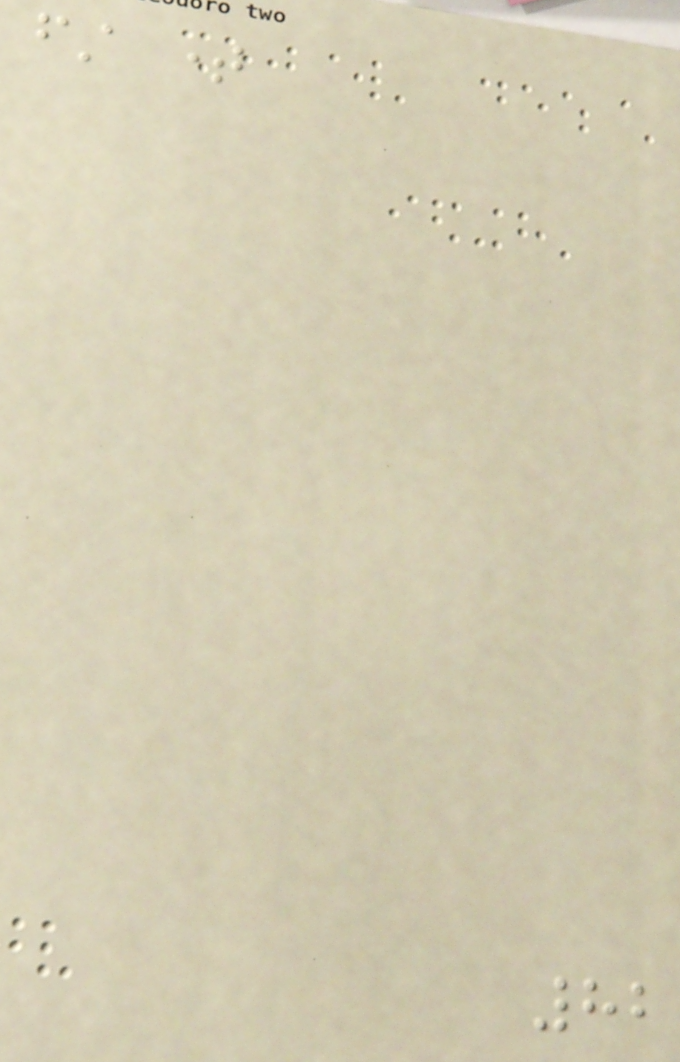first time
82
